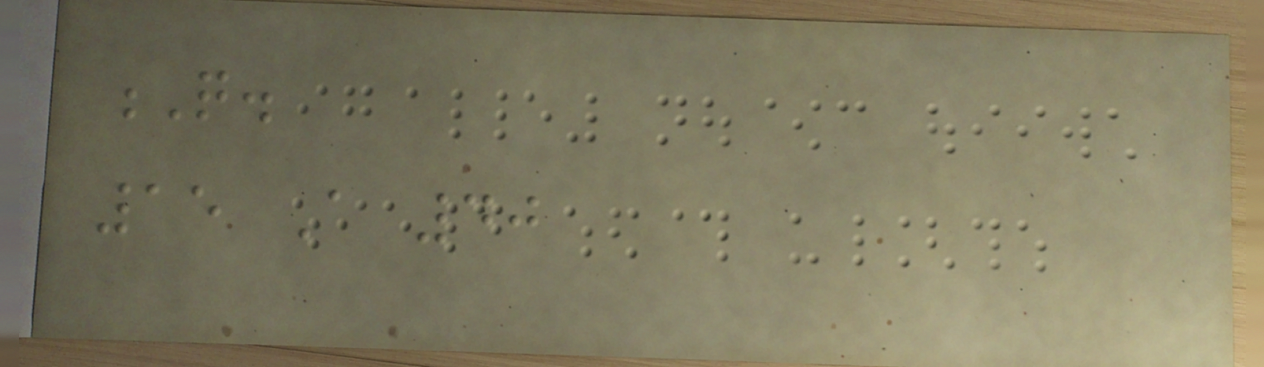Q.
15 A 40
